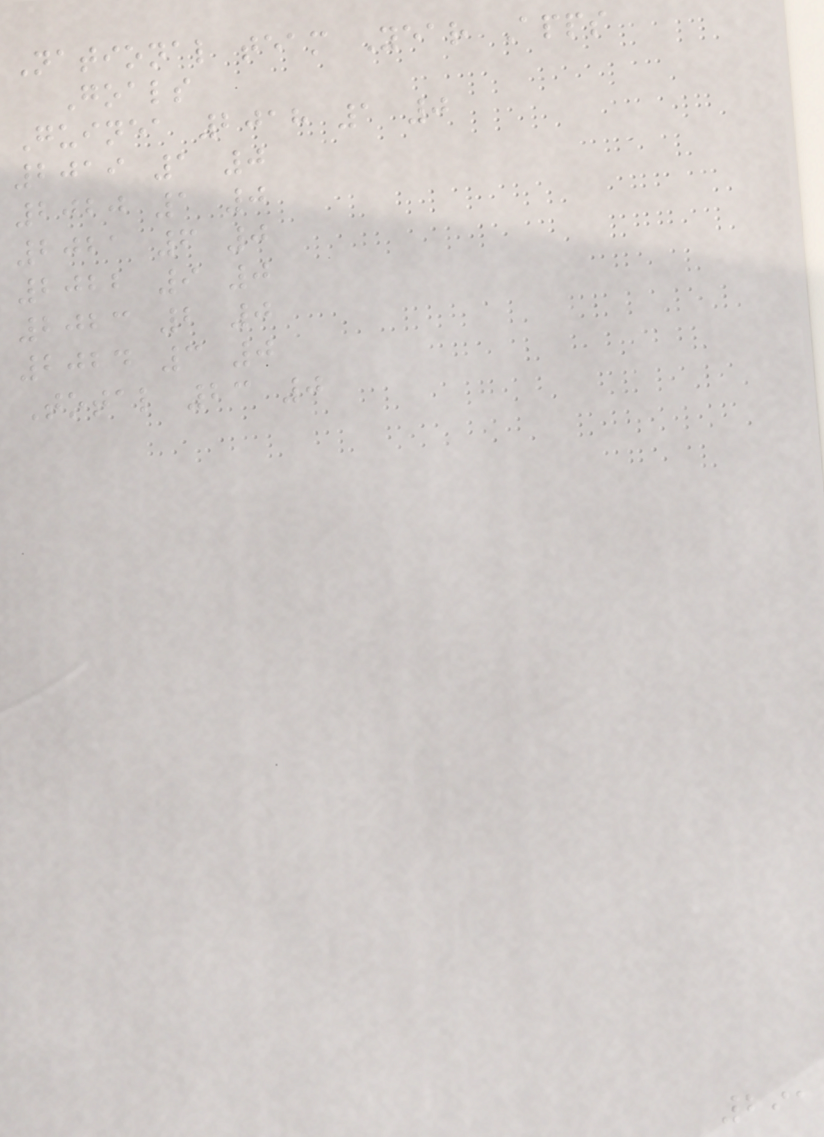National team Year Apps
Goals
Guinea 2018 1 0
2019 1 0
2020 1 0
2021 6 0
2022 9 0
2023 2 0
2024 3 0
Total 23 0
291
